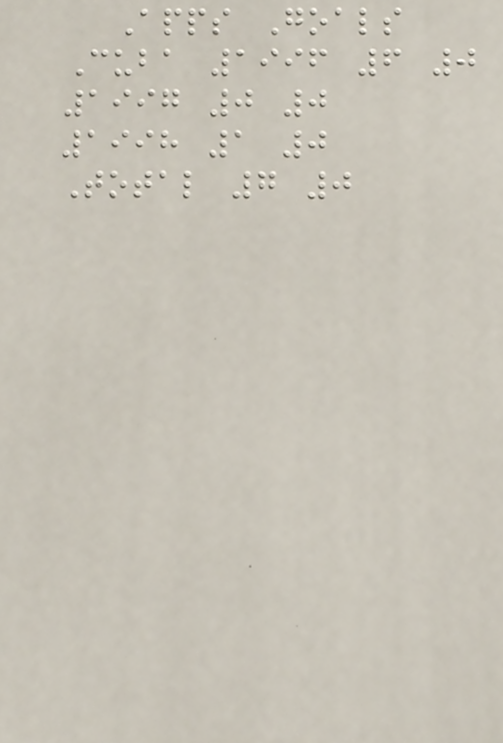Apps Goals
Cuba 1996 6 0
1997 0 0
1998 1 0
Total 7 0
